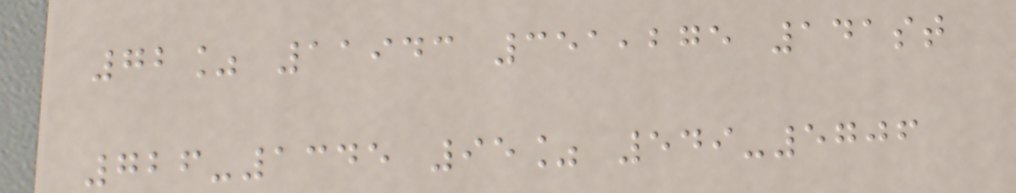72% 11943 351,275 141st
726-1345 95% 549-5706
